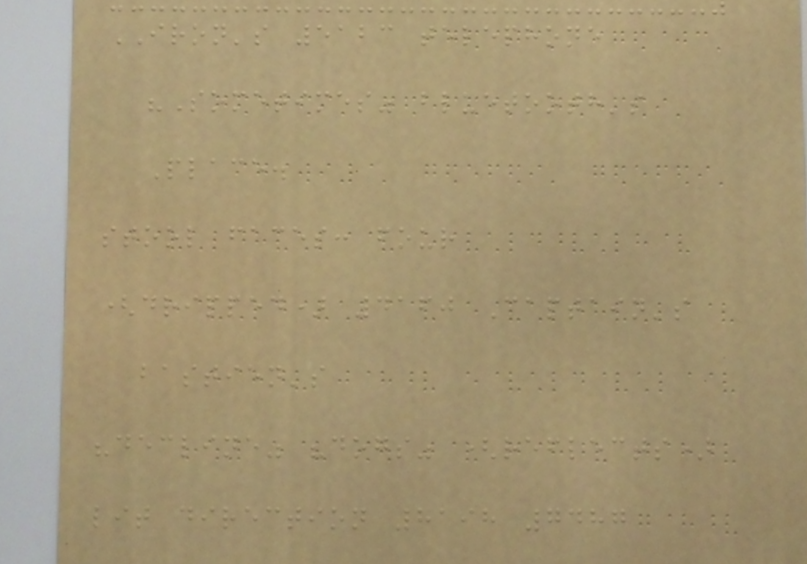IRON's 5123 telephone
"Sometimes" bluetooth's
Place.
stool faces: four
(dripped) 4160 Captain's
bastien's
"decline" "dogs" (reflects)
lit direction 8198 7487
